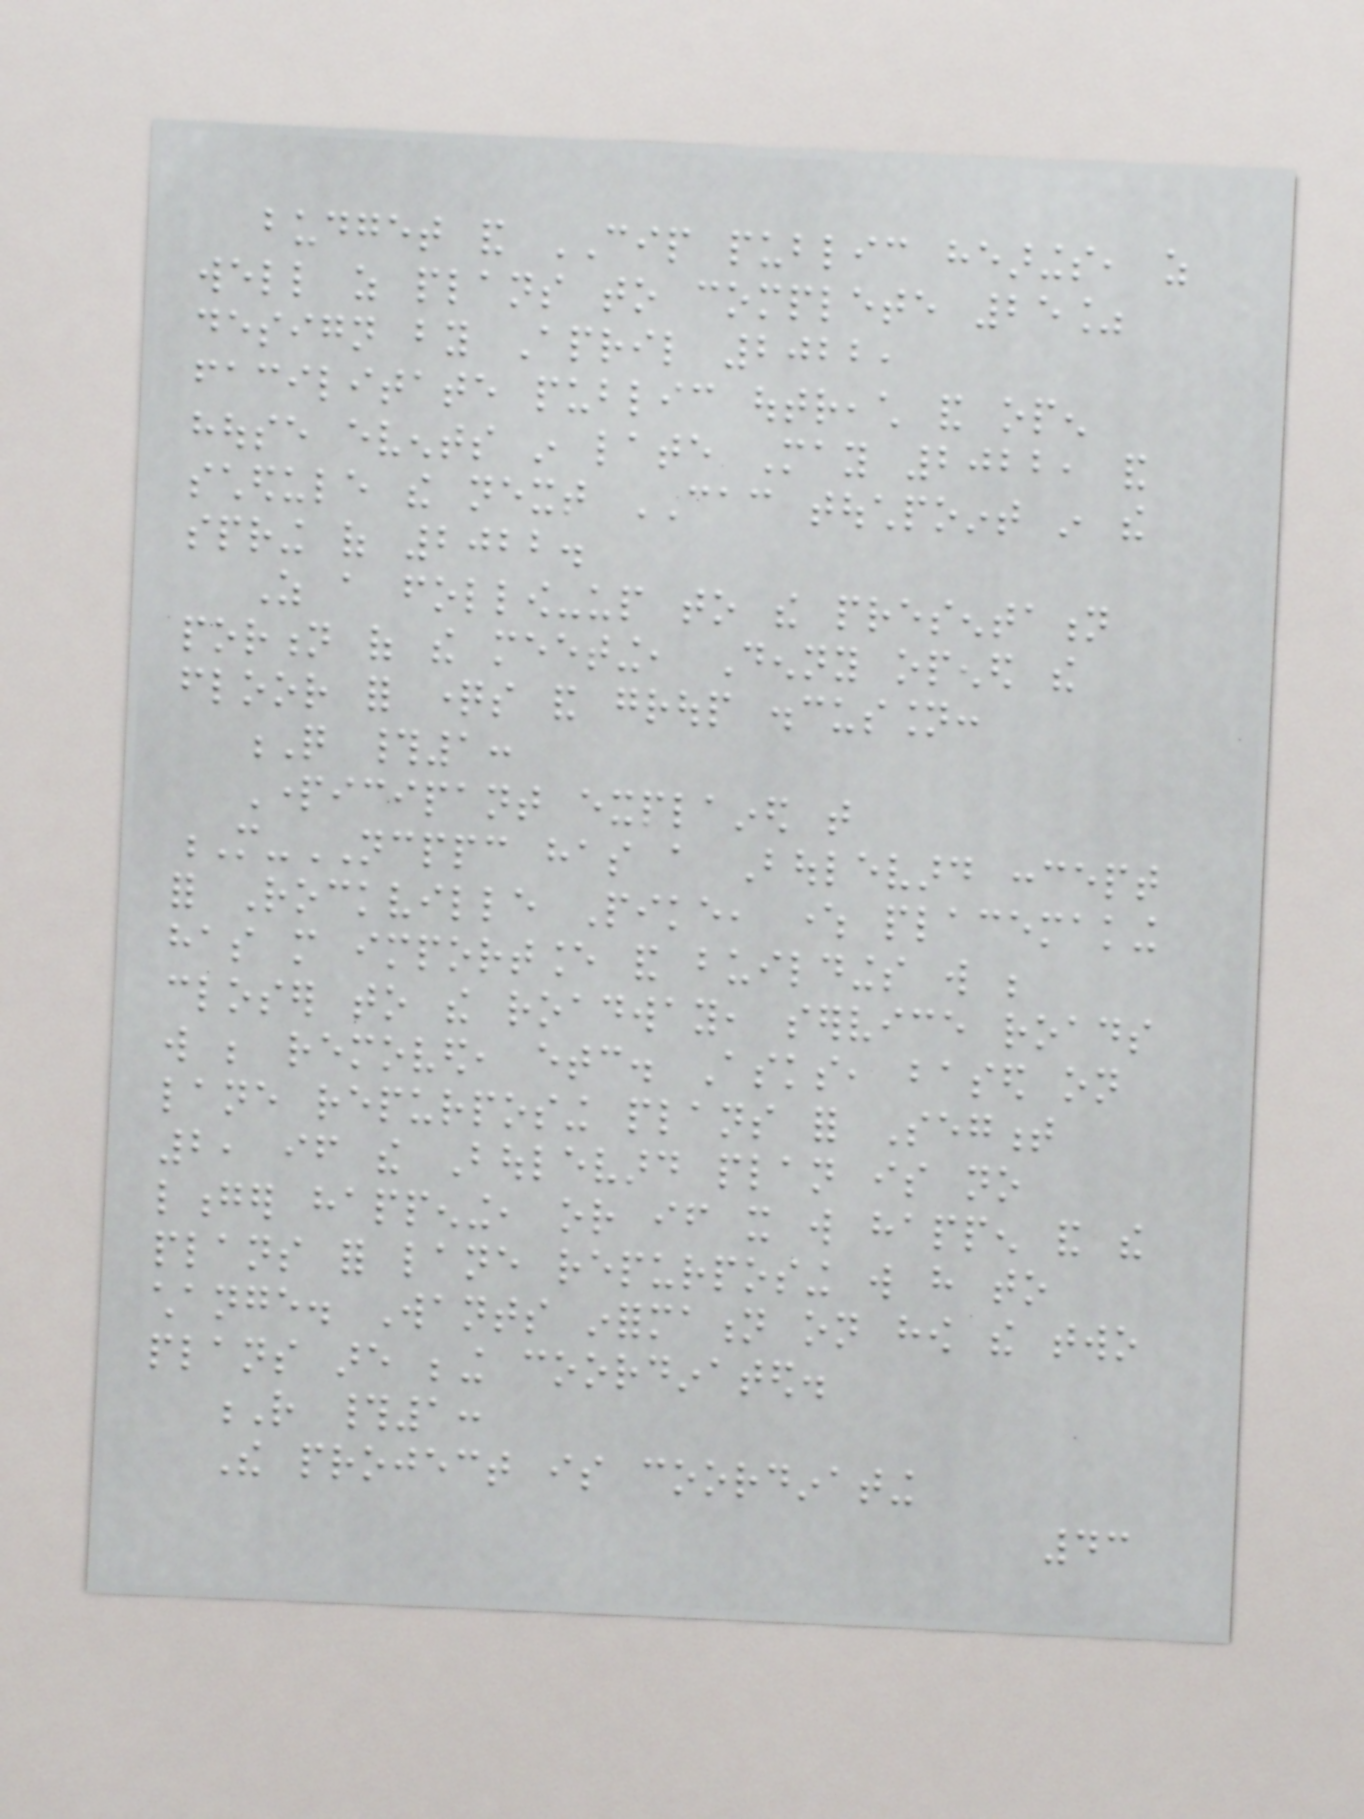budget and CIP public hearings, as
well as plans to complete 25%
design by April 2022,
facilitate public outreach and open
house events in late May 2022, and
schedule the next CAC touchpoint in the
spring of 2022.
As a follow-up to the presentation
portion of the meeting, Denny opened the
floor for questions and group discussion:
Q #1:
Participant explained that
M-NCPPC has a Boulevard concept
for Rockville Pike, where placemaking
has more importance and buildings will be
closer to the roadway, service roads
will be removed, etc. Asks, based on
lane repurposing plans for Segment
2, if the Boulevard plan is no
longer happening, or if it will happen and the
plans for lane repurposing will have to
change. Wants information on how the two
plans are being coordinated.
R #1:
The project is coordinating
43
